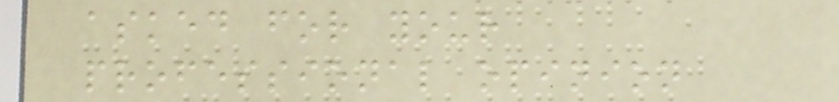asked for your
professional opinion
